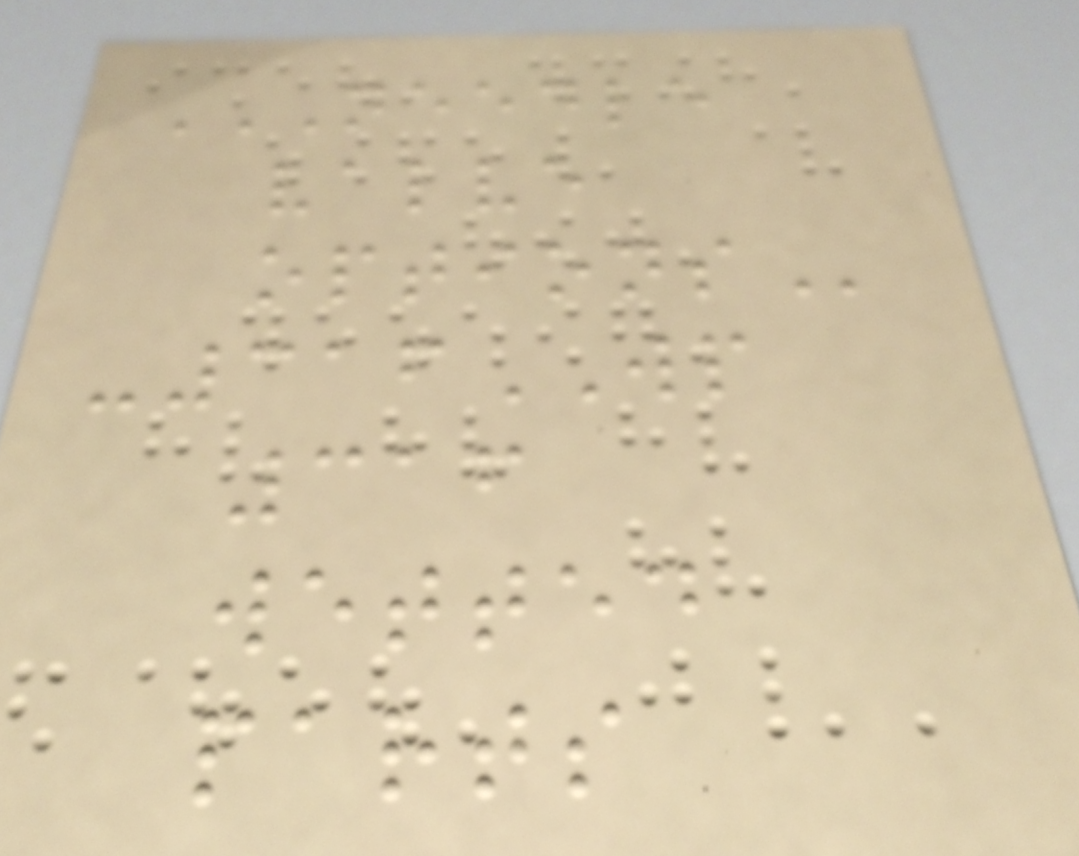NEEDLE
VALVE
OPTIONS
-316WP
316
wetted
parts
